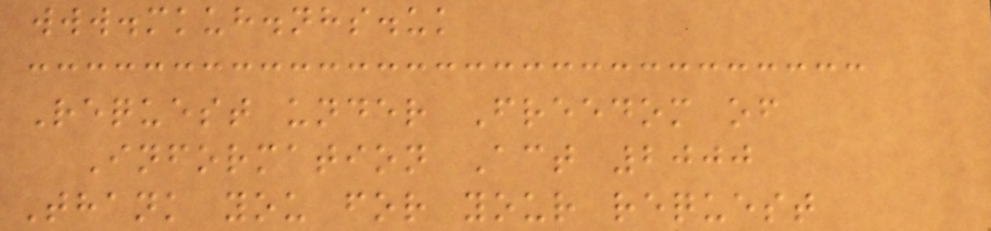www.mkuh.nhs.uk
Request under Freedom of
Information Act 2000
Thank you for your request
